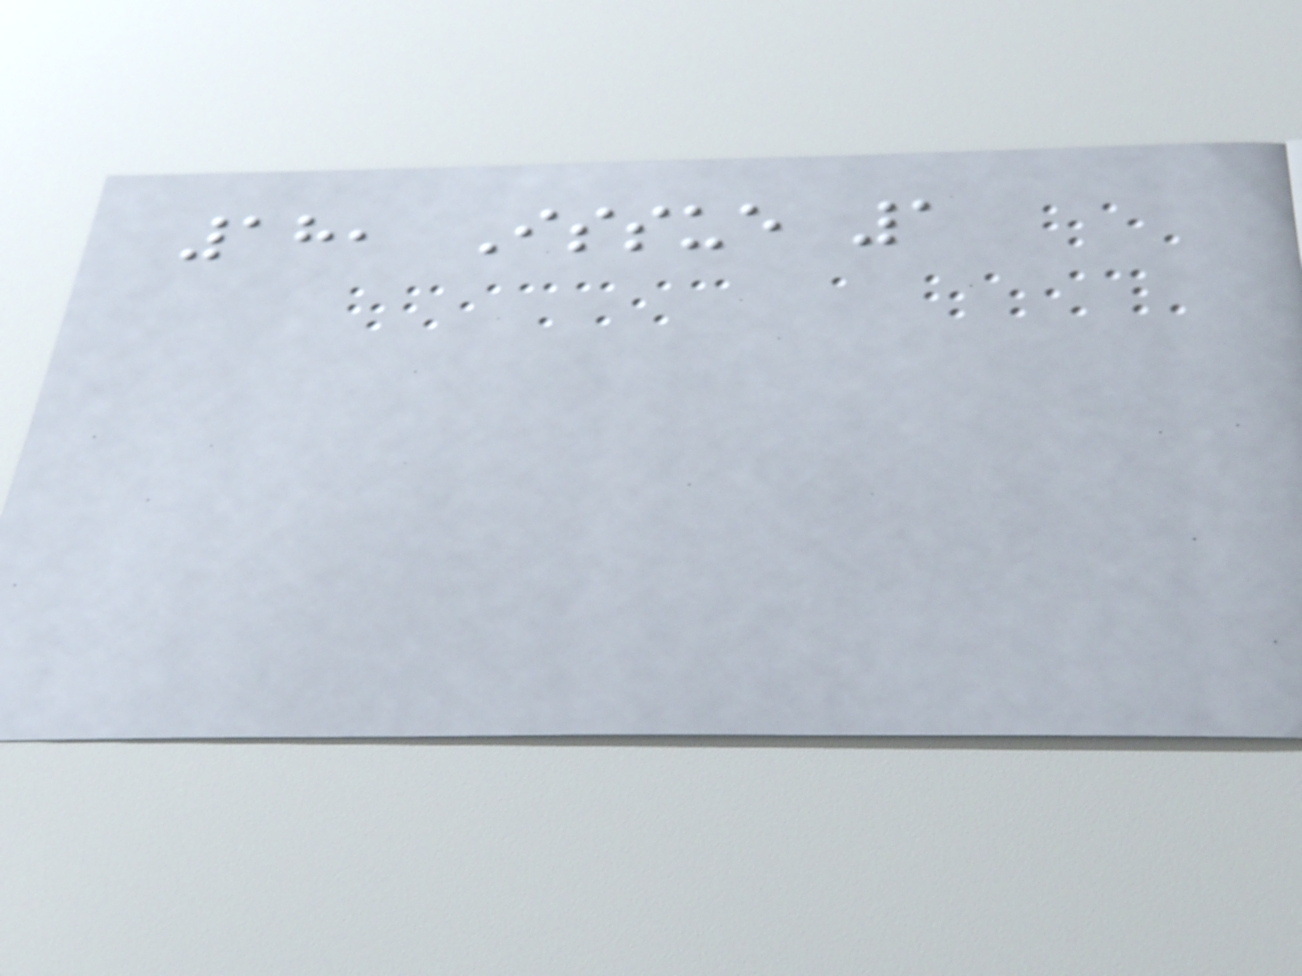18, Issue 1
